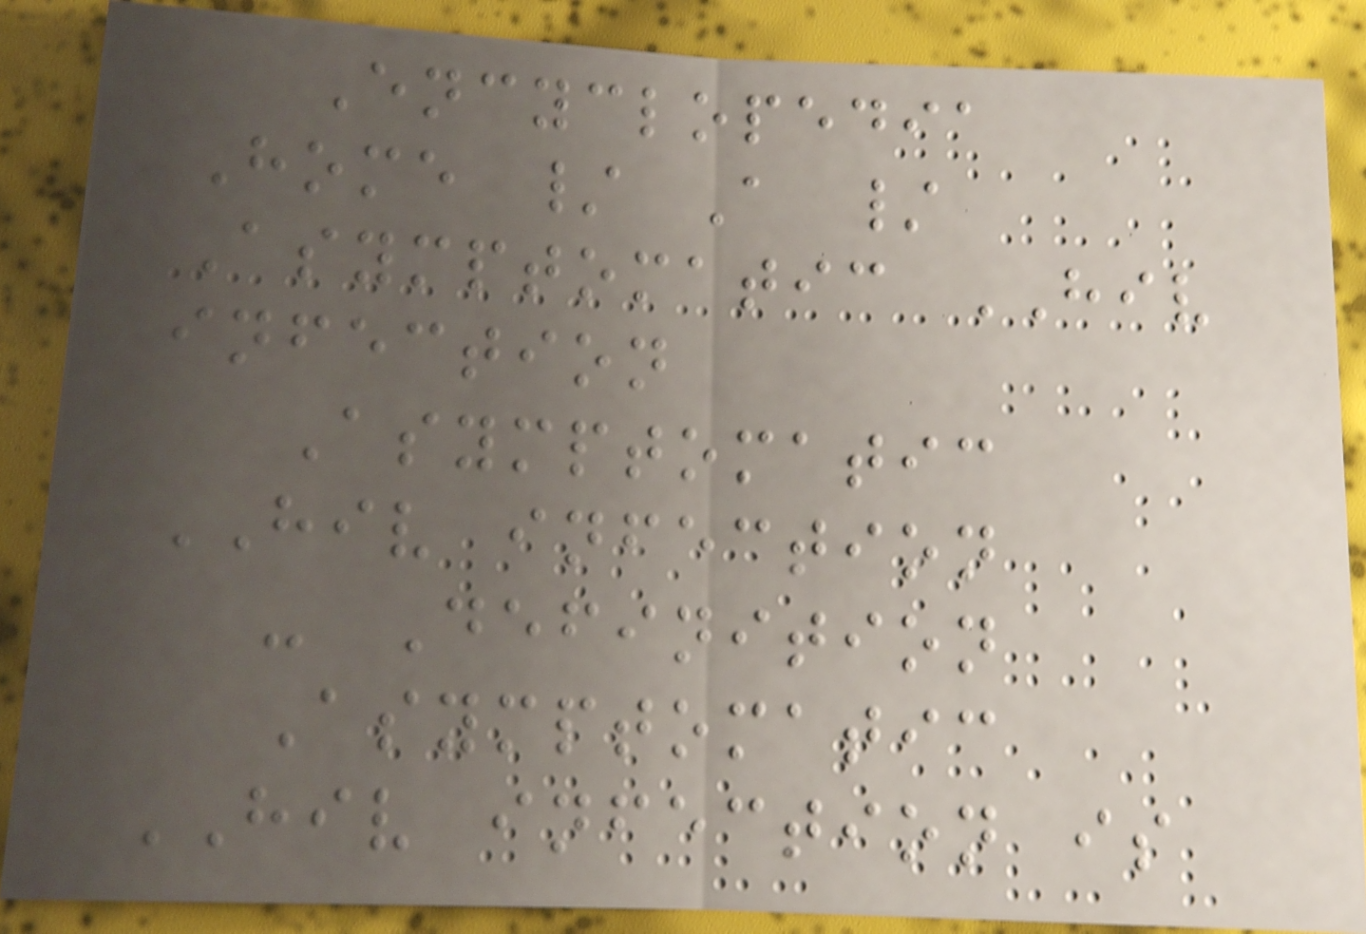Encyclopedia
Home / A /
Asymptomatic HIV
infection
Asymptomatic
HIV infection
- Definition
Asymptomatic
HIV infection is
